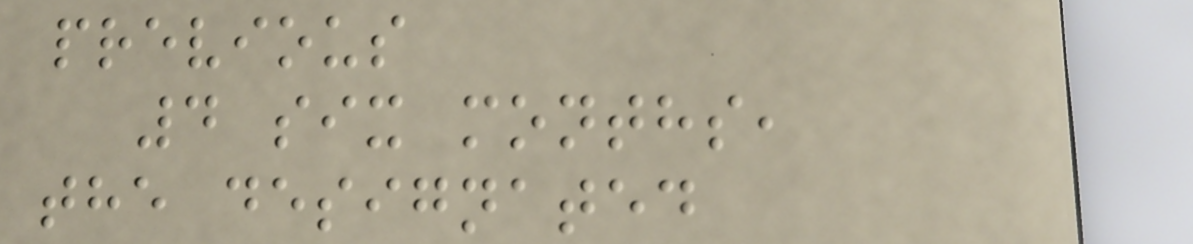previous
4 six months,
the designated
